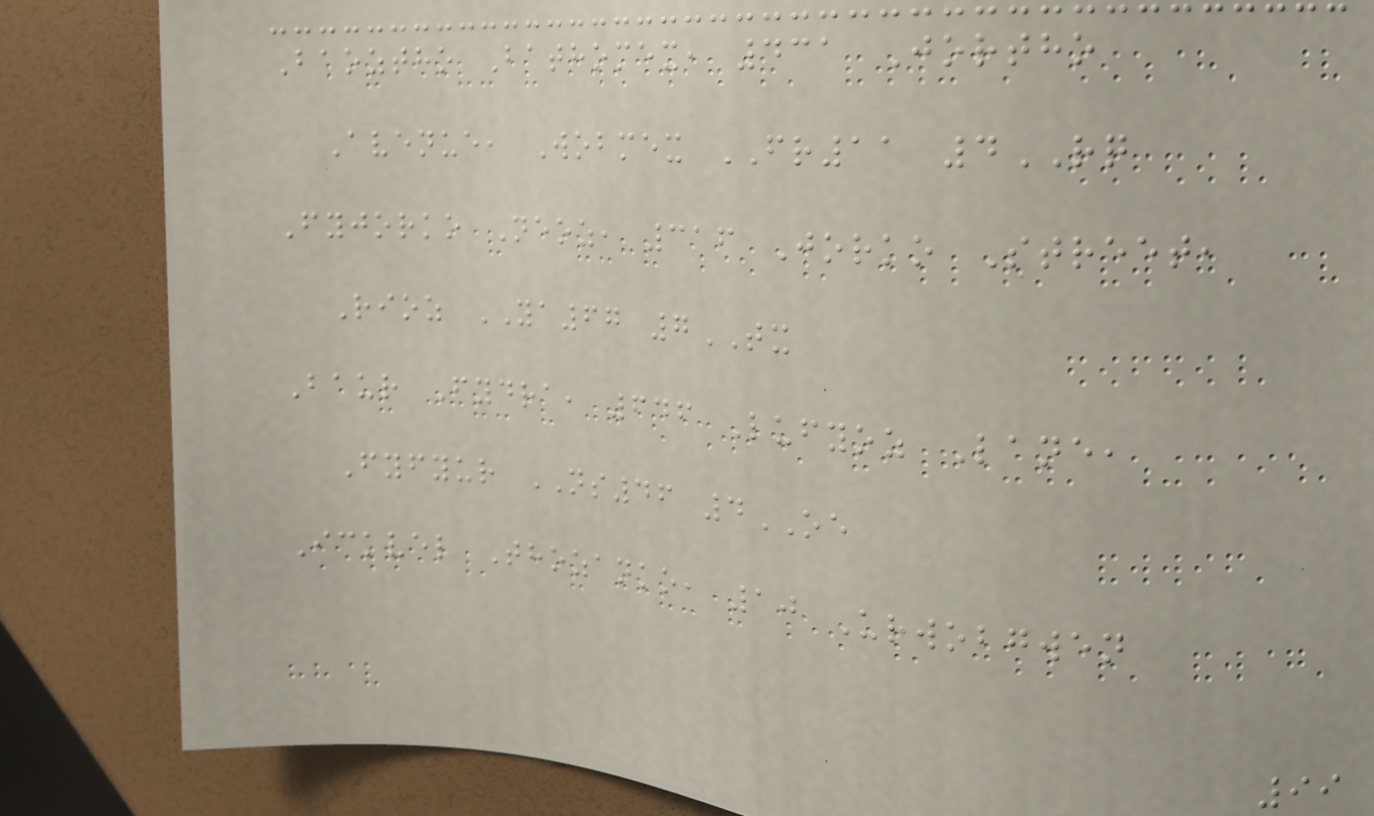Baoztho Bathomex, 431 Jortho
Avenue, Wobmex FR11 4RQ
Fyjorko Neoz, 316 Jorko Street,
Rioz YA67 7TX
Baur Fydra, 646 Lufyoz Lane,
Fyfyur NS46 4OE
Ickvel Thozanko, 10 Urwobgwen
99
